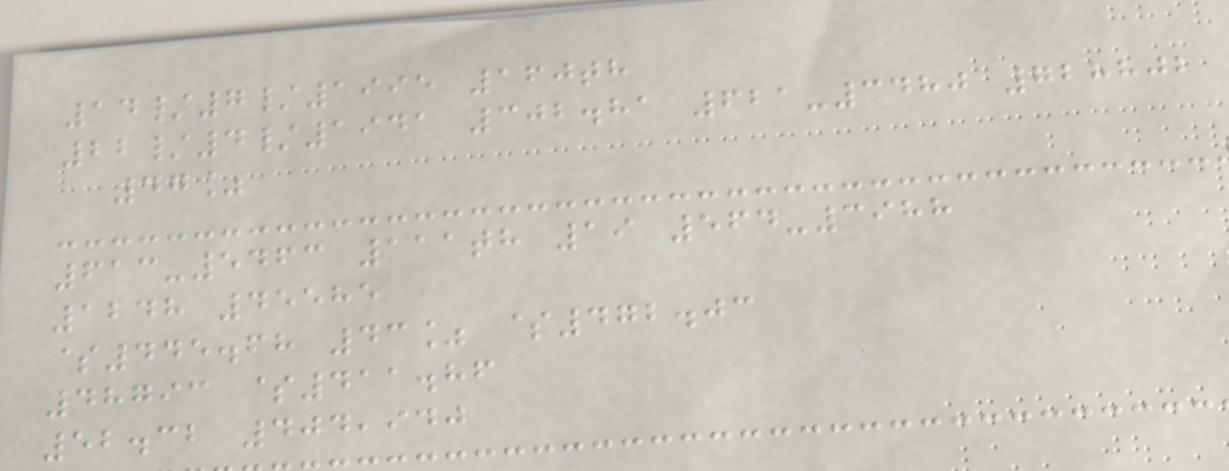14/7/1995 160th
22/4/1941 302.81 621-3480 728802
47%
613-5463 111th 19 564-3988
1248 45585
$445.68 43% $472.03
48793 $411.86
52.32 404,940
